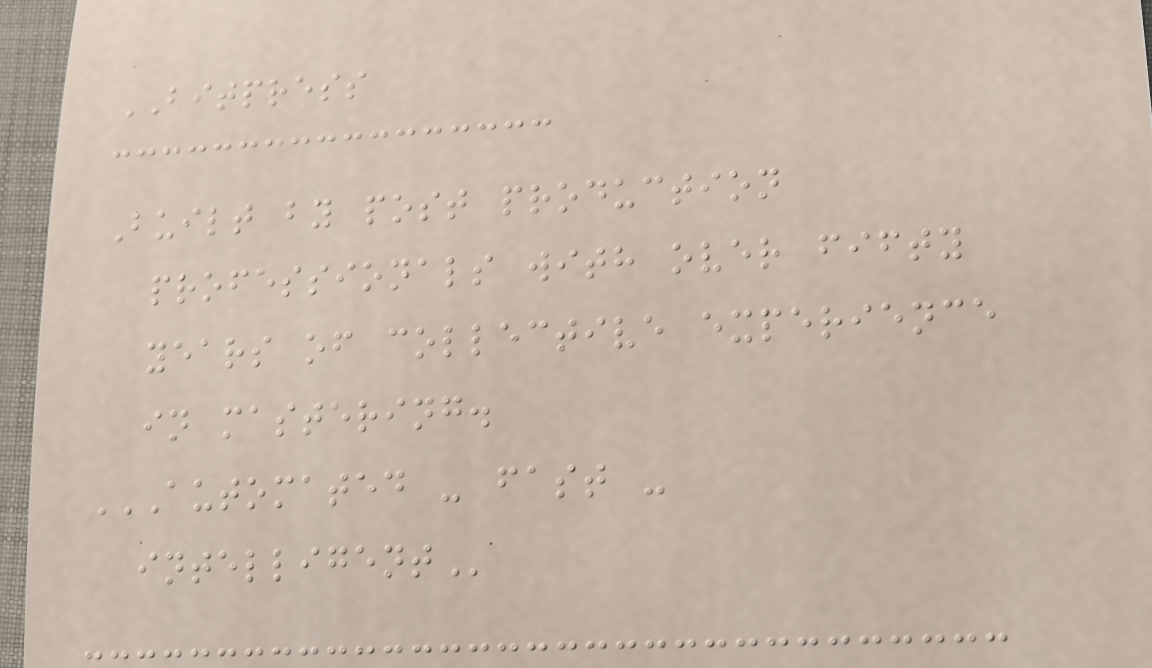BITPRESS
Built by post production
professionals with over fifty
years of collective experience
in mastering.
AUTOMATED - FAST -
INTELLIGENT
